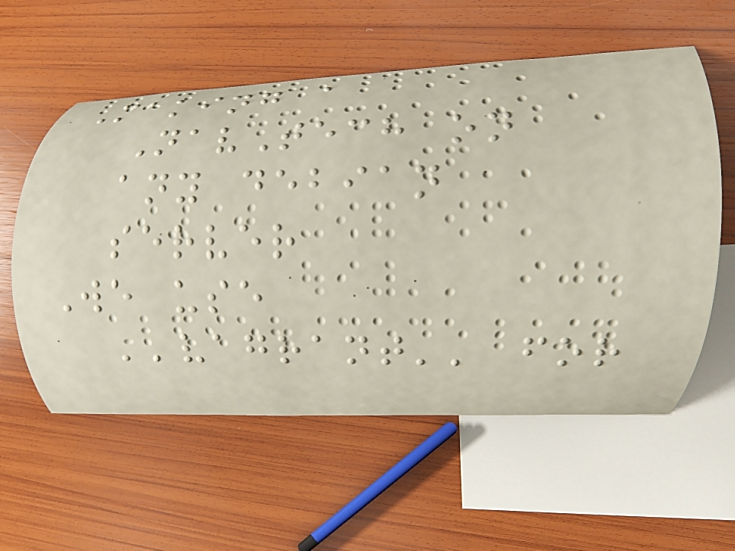Making a
NavTech on
any debian
server
We use
''vagrant'' for
